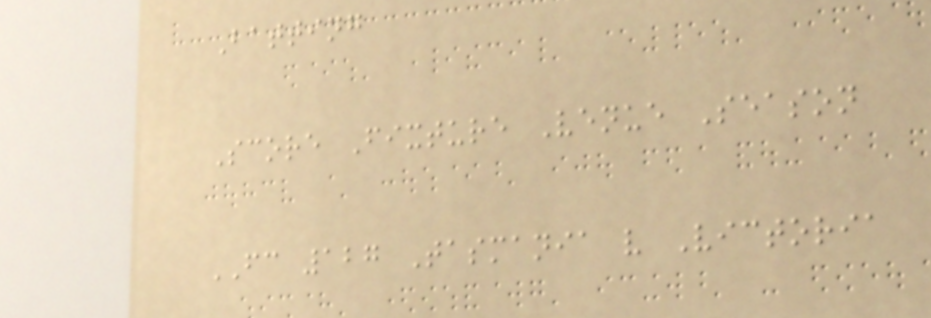Batting
Score Fixture Venue Season
FC 127 Tasmania v Victoria
